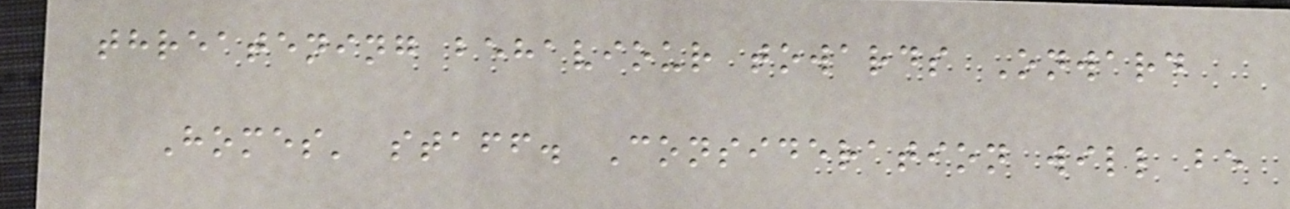threatening behaviour towards Onward
Homes' staff. Consideration will be
